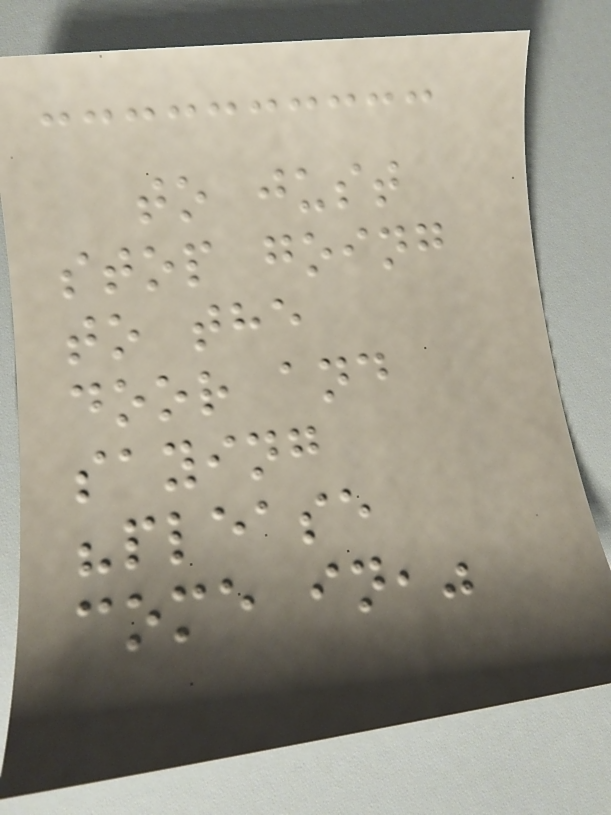to just
stop going
to the
door and
saying
"please
come in,"
